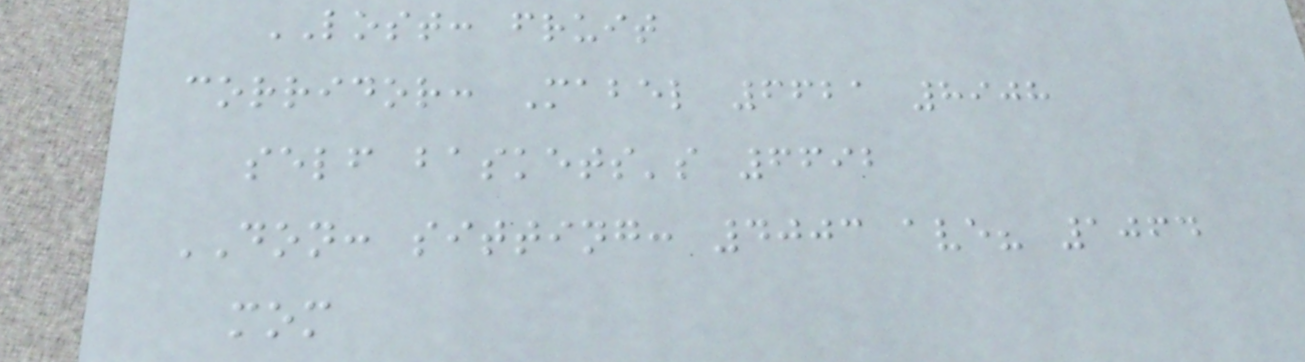LOST: fruit
corridor: Mabel 6621 8908
self baskets's 6692
DON: sitting: 4003 ave? 1064
mom
